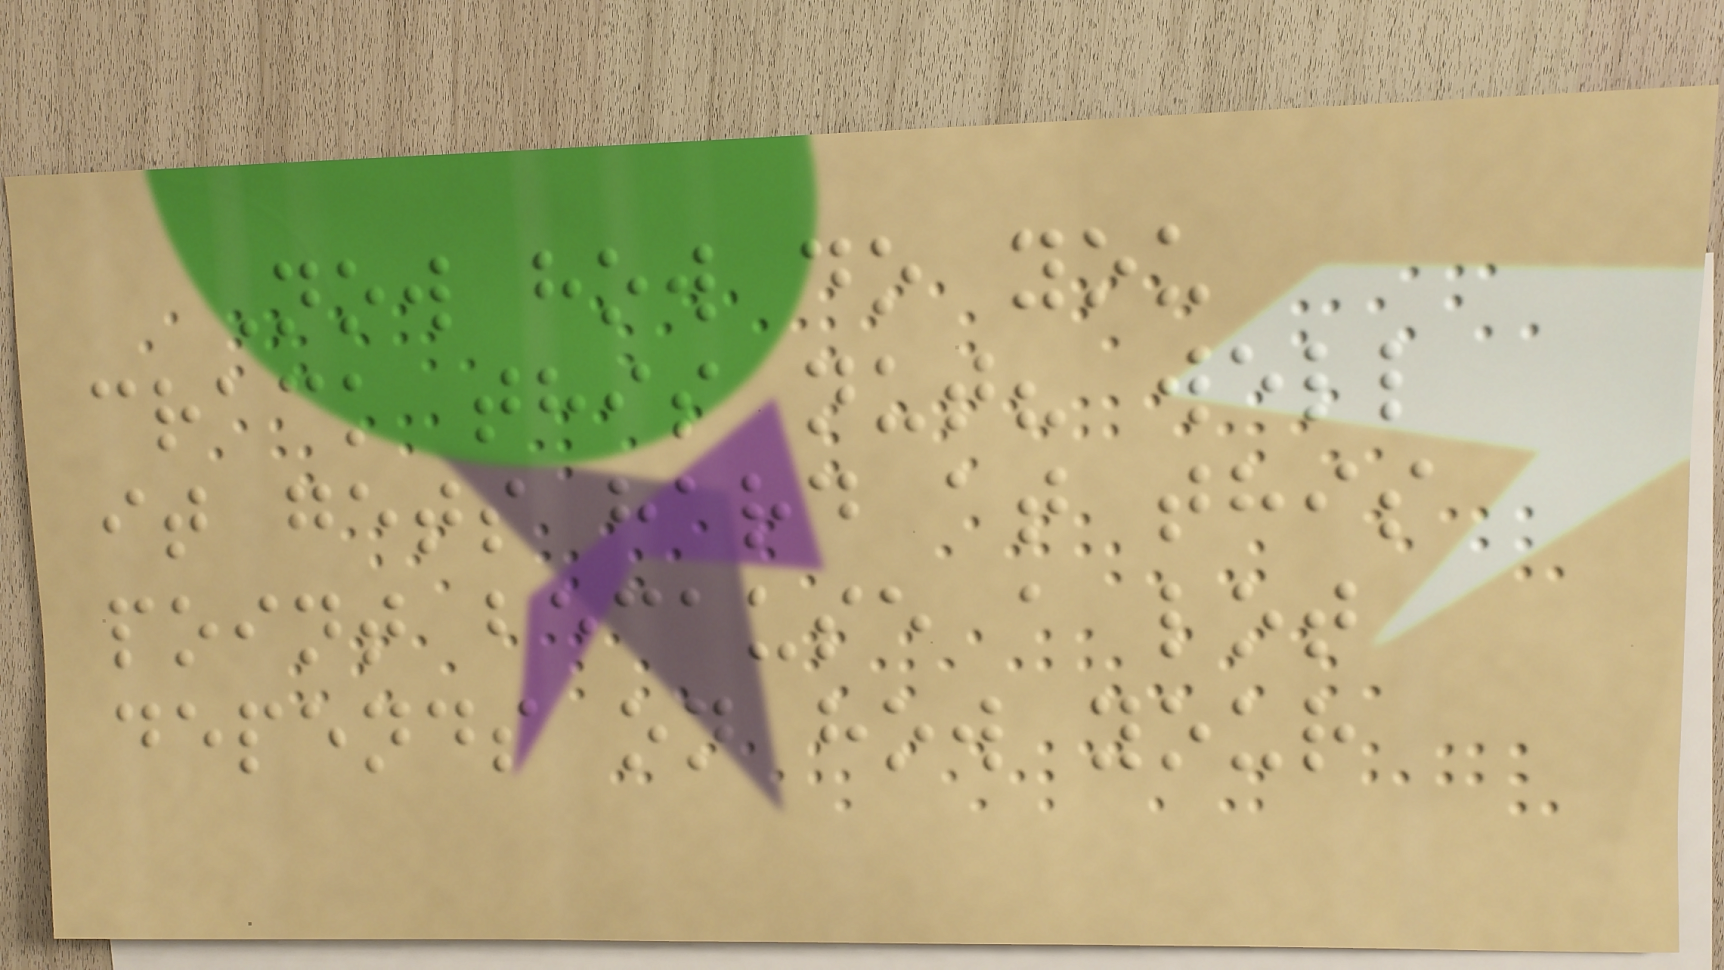Now how do you
crack this nut? well
it gets hard at this
point because a lot
depends on how your
